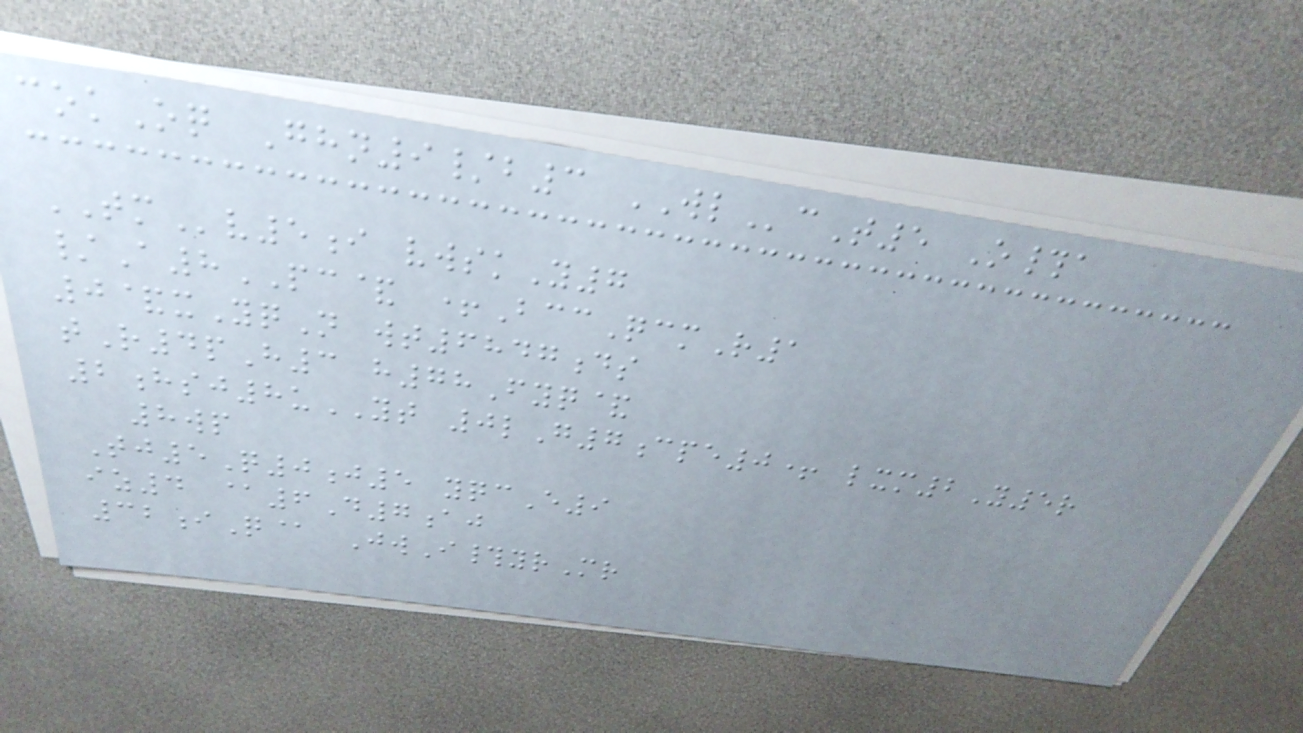cokOq Ghn9/b3 WLcT5 O#a
TMv5i vwskY7
/A8PC& +BccQcmR1
0&xYqN wt6847ds
tR4pH3 h78Fyq&
2hsj8uYT 0lG7cpe0+ lxm2Y5r
8wp
Tj5Q0j5 yqcE9
iz4 @6D7aj
32iQ@ JwI#yrMr
